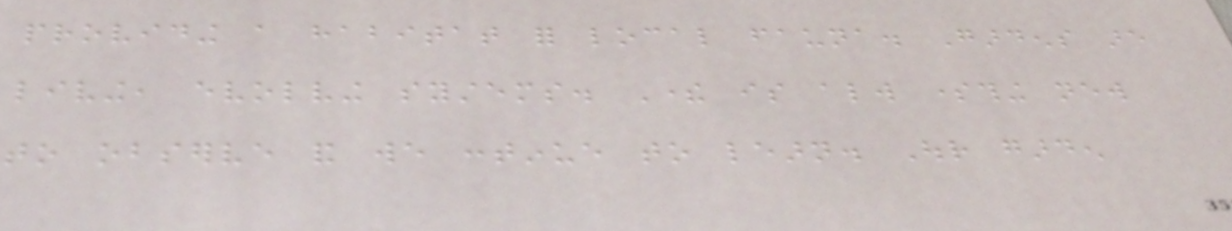providing a habitat for local fauna. Gardens are
living, evolving systems. There is always something new
to observe and we continue to learn. Our garden
